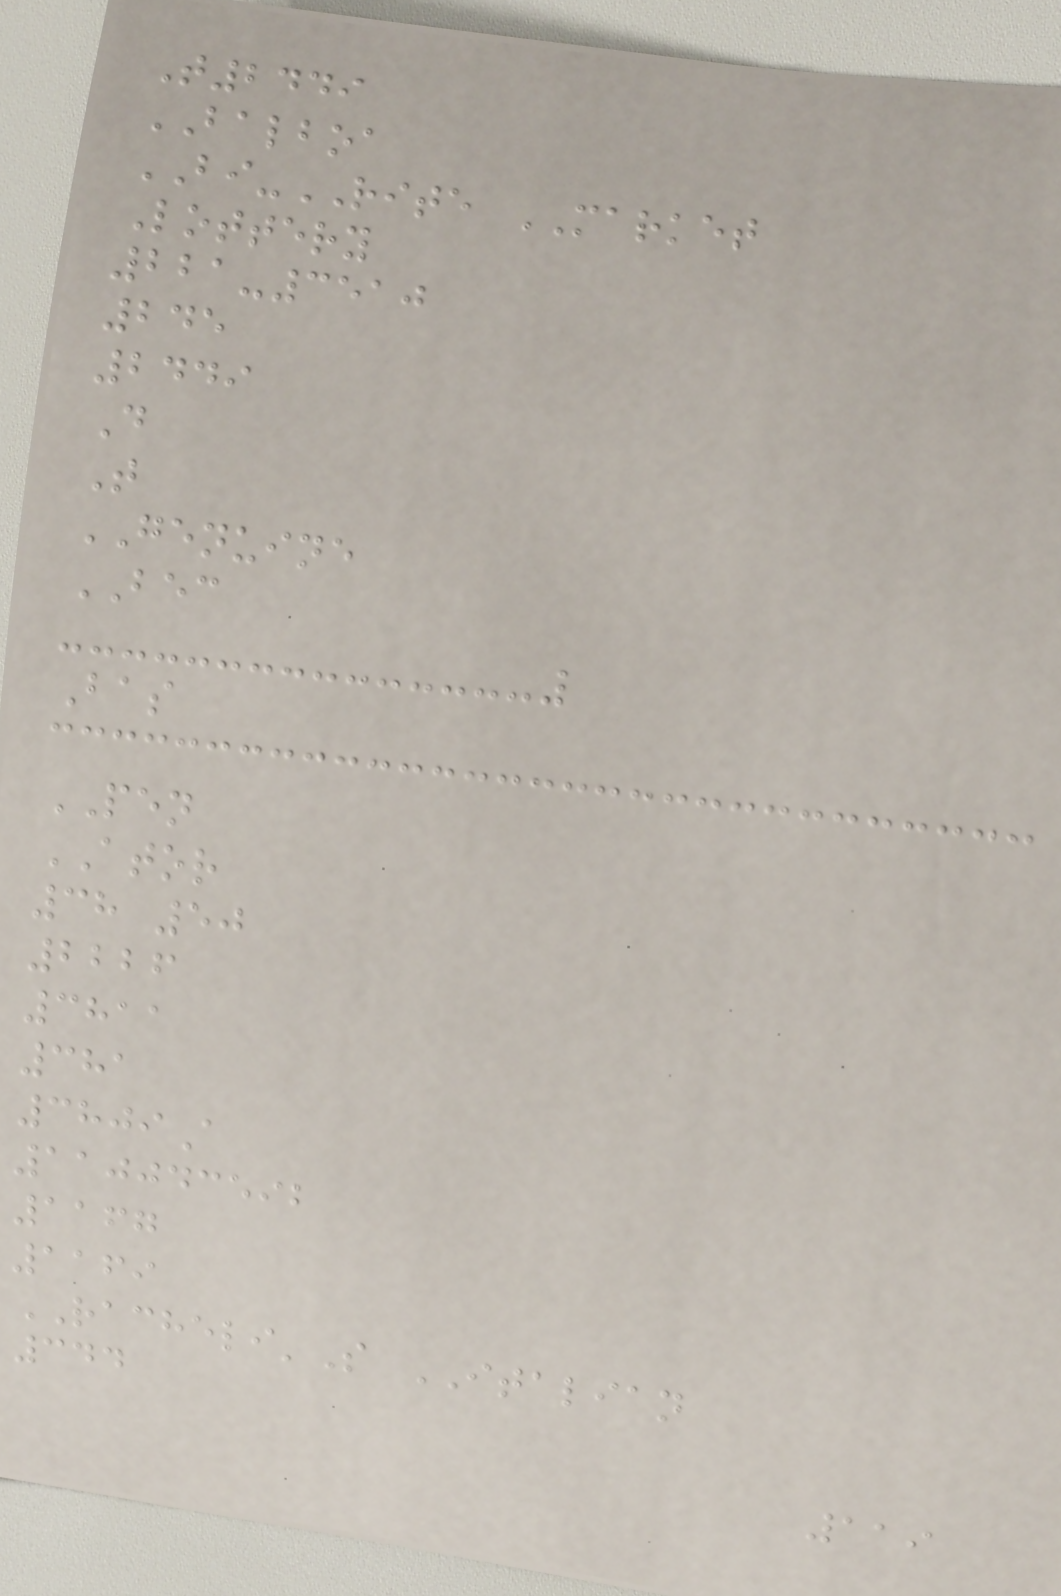T2449
BALBOA
BI-RITE MARKET
Lottery
221-3510
245
2449
D
T
GENUINE
BEC
Bas
PEN
ATOR
38 50
2226
3811
381
3809A
110043592
1167
1169
RACHELI'S ITALIAN
344
119
